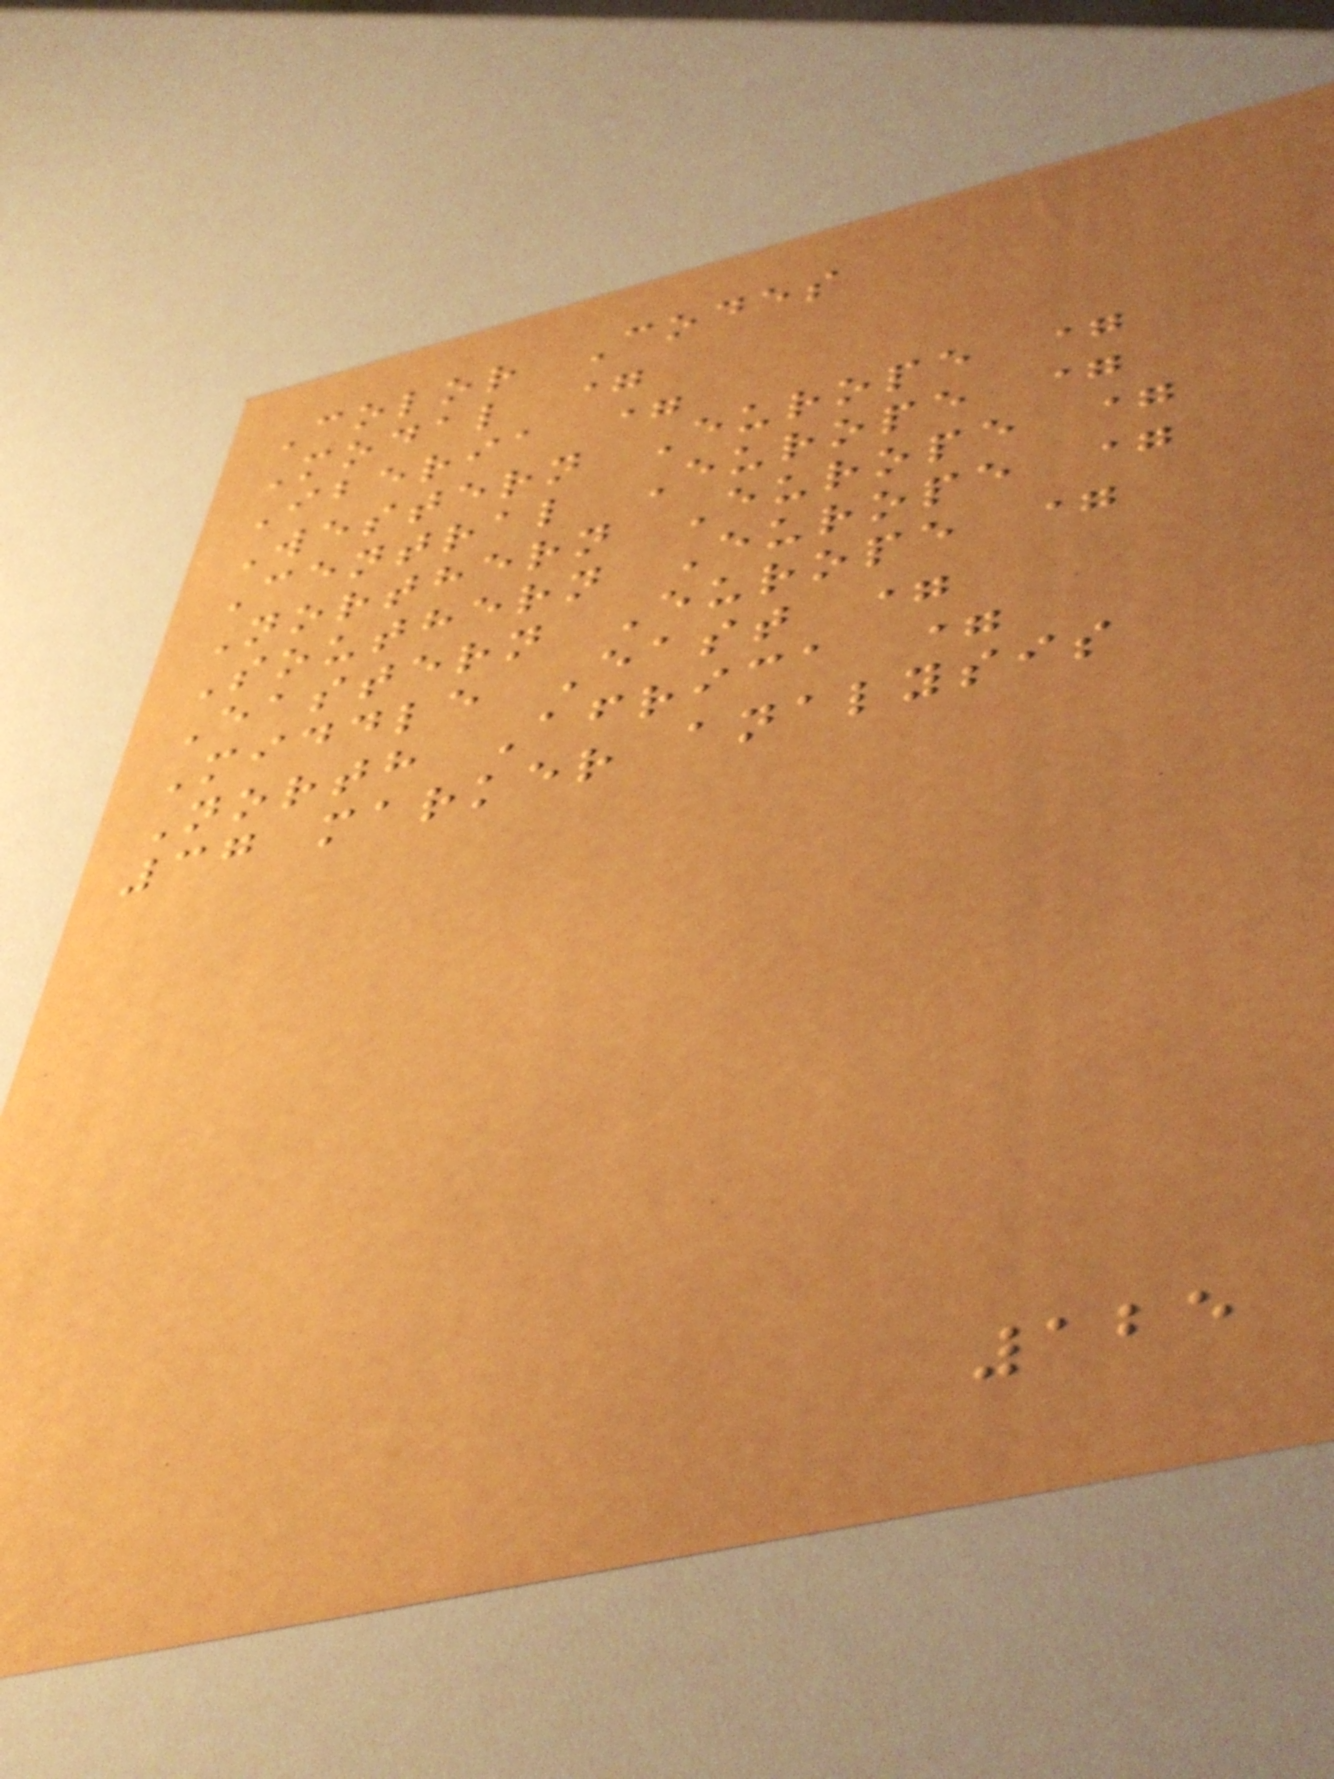Color Codes
Modal =
Iberia =
Western Europe =
Central Europe =
Northern Europe =
Southern Europe =
Eastern Europe =
Middle East =
North Africa =
37 marker analysis
125
